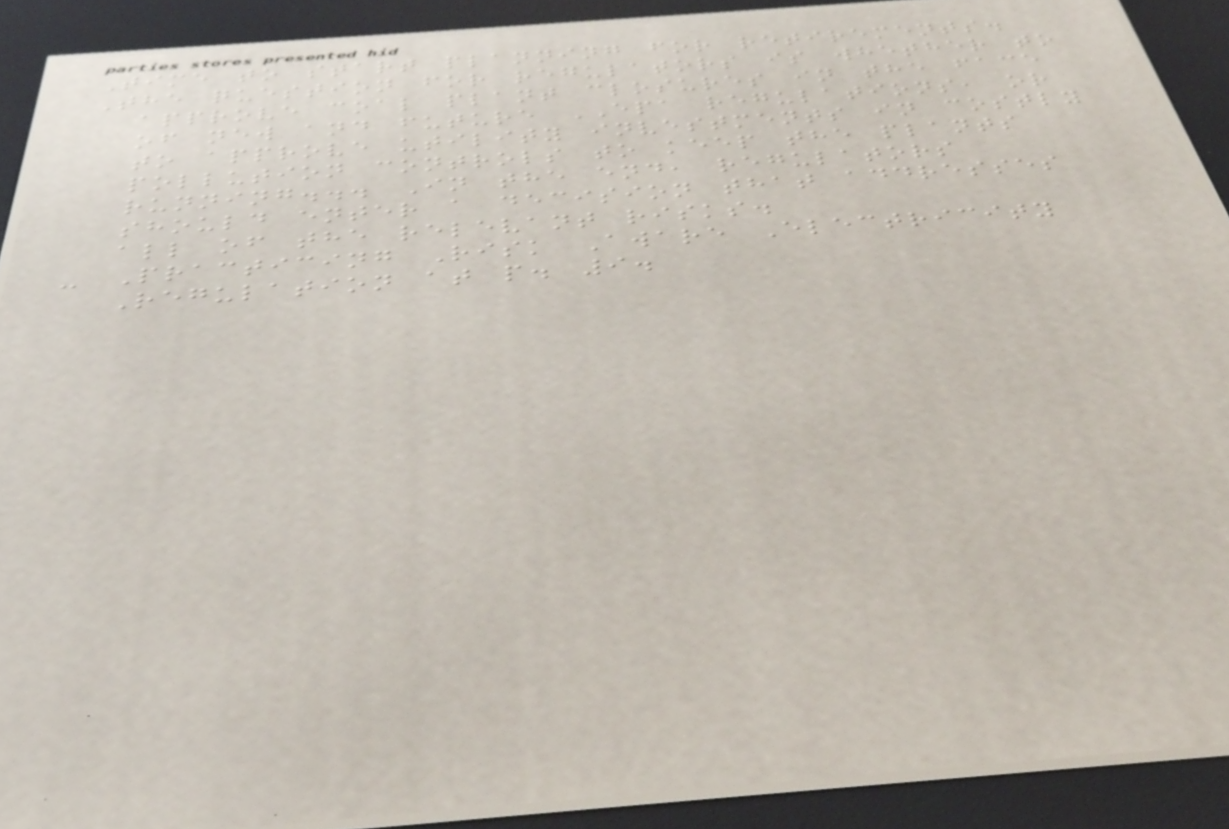Time to start planning for retirements.
The question for regulators is whether to
approve coal plant closures in the face
of new and future EPA regulations, or
to approve utility investments in costly
pollution controls to keep the plants
running... In the end, regulators
should enter a decision that addresses
all of the relevant risks.
- Practicing Risk Aware Electricity
Regulation at p. 9.
